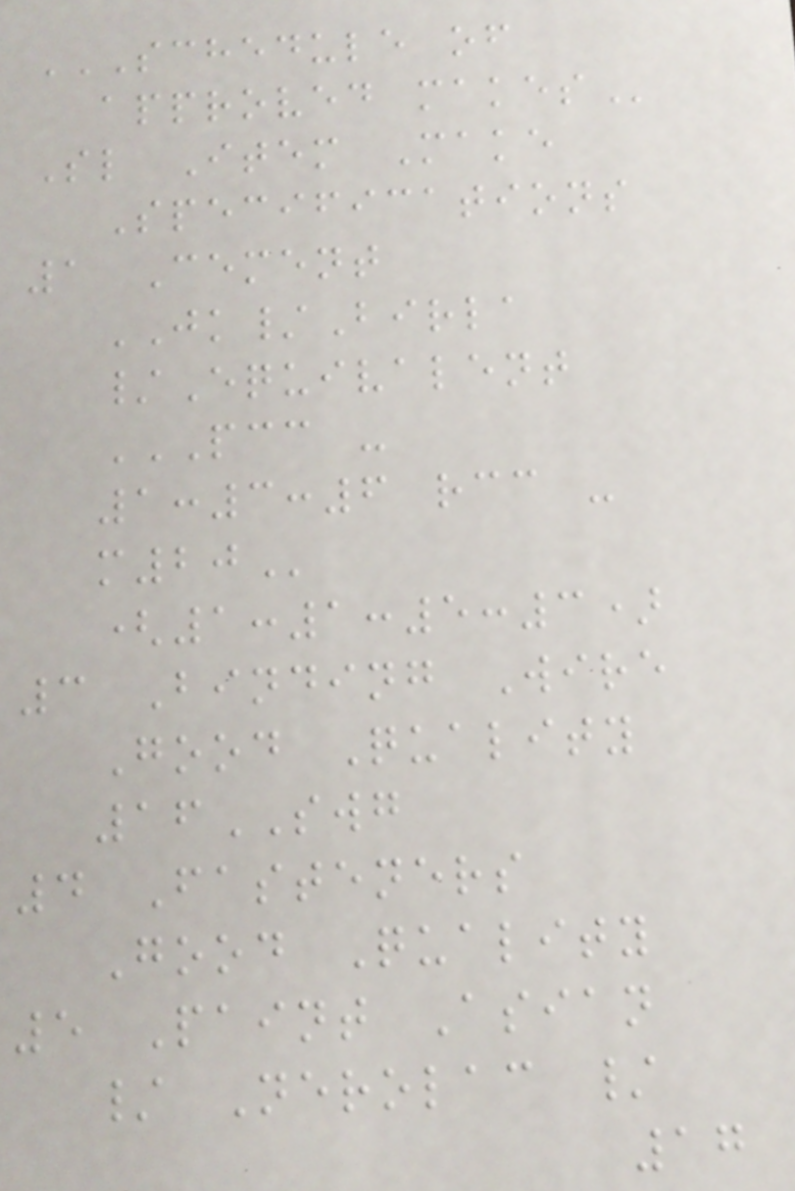SCHEDULE OF
APPROVED MAKES
Sl Item Make
Specifications
1 Cement
JK/Birla
/Equivalent
PCC -
1:3:6 RCC -
M20
(1:1:5:3)
3 Binding Wire
Good Quality
16SWG
4 Fasteners
Good Quality
5 Paint Asian
/ Nerolac /
17
